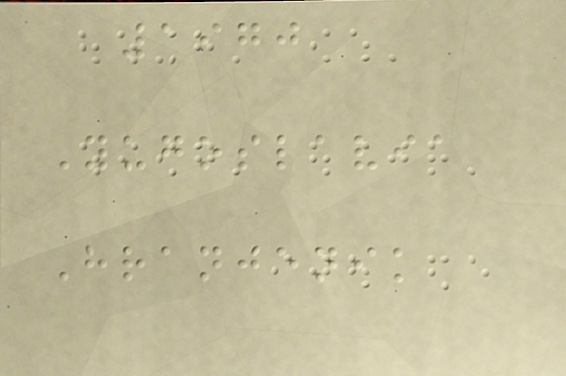1970
Yugoslavia
Hranjenik
